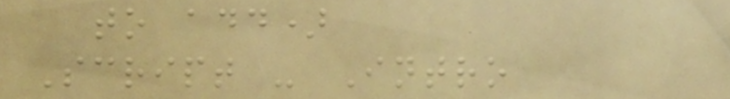to add)
Script - Intro
